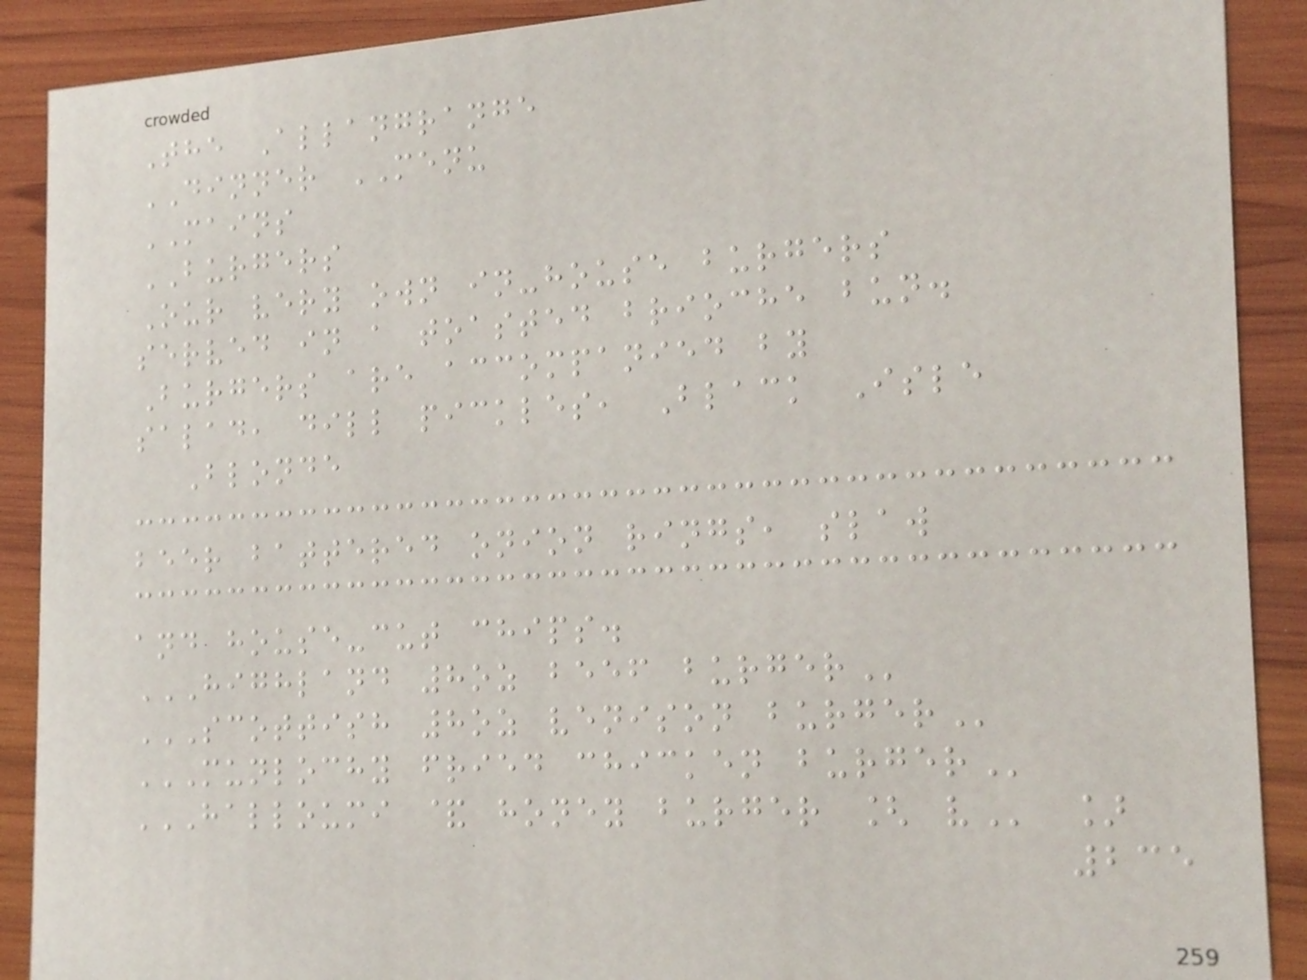The Allangrange
DINNER MENU
MAINS
BURGERS
Our very own in-house burgers
served in a toasted brioche bun.
Burgers are accompanied by
salad, dill pickles, Black Isle
Blonde
beer battered onion rings, slaw
and house-cut chips.
HIGHLAND 8OZ BEEF BURGER
SCOTTISH 8OZ VENISON BURGER
MUNLOCHY FRIED CHICKEN BURGER
HALLOUMI & HONEY BURGER [ V ]
235
